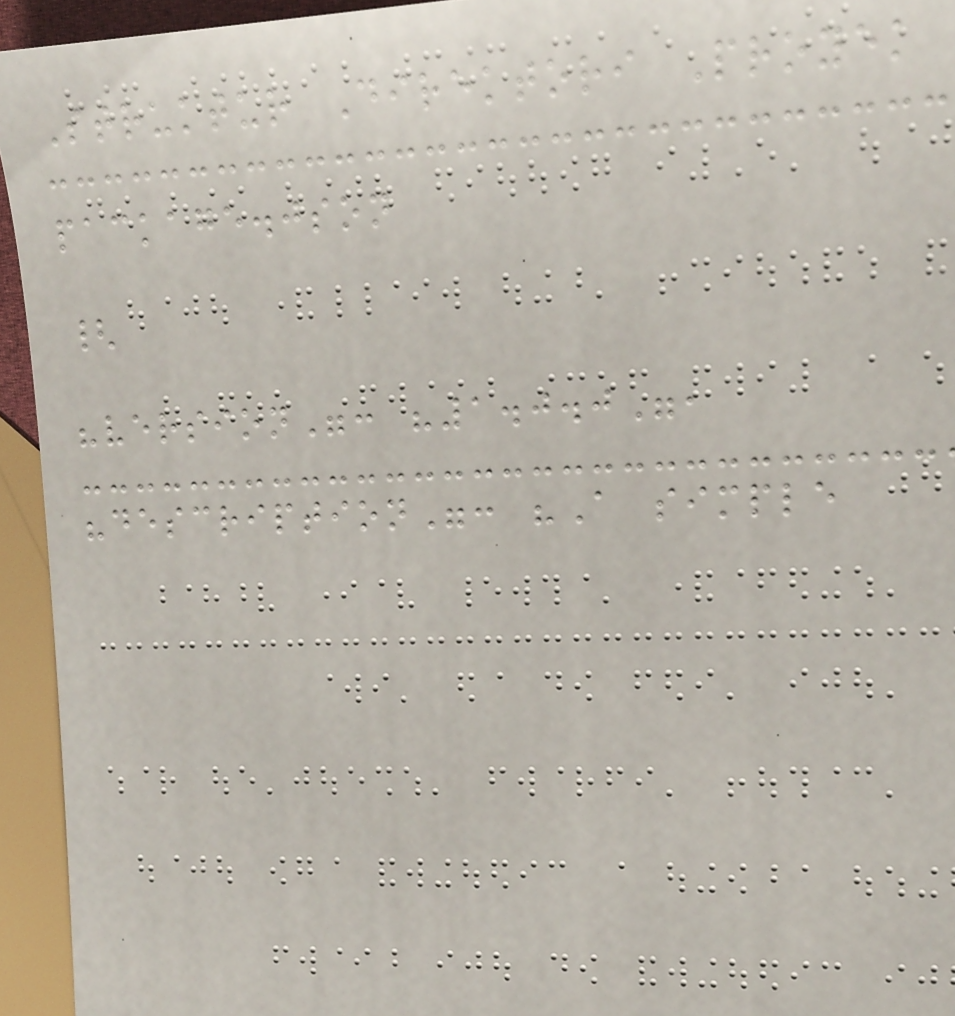Struktur Direktori Proyek
package.json
{
"version": "1.0.0",
"description": "A simple
